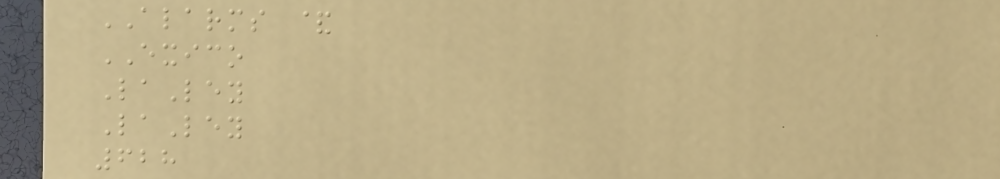ALARMS &
EXICO
LaLey
LaLey
628
